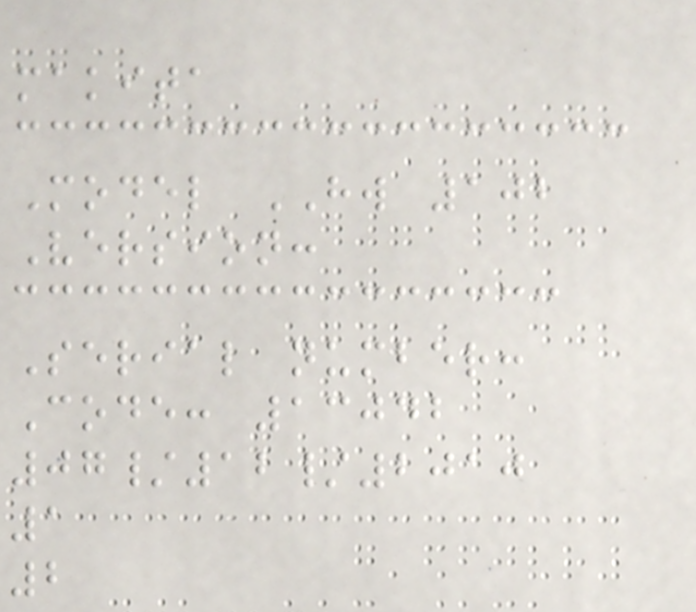makita
Model HW 102
Version:
Serial number:
Code: 13042
07/12/2010
1
2
